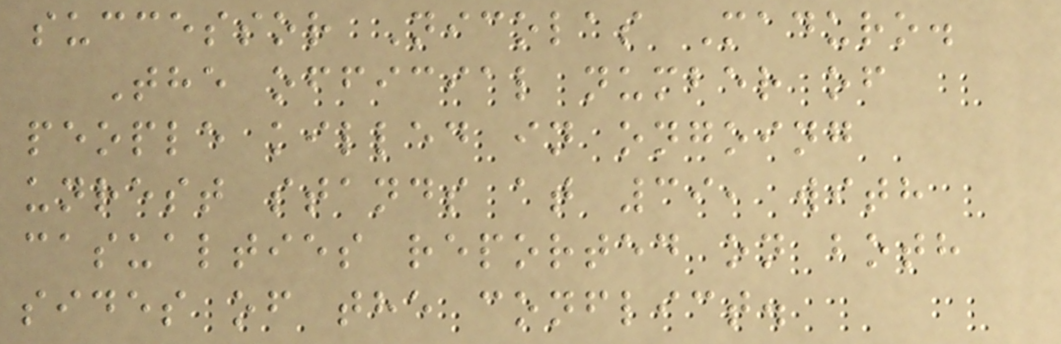successor Nicolas Maduro.
The official number of
people killed in ongoing
unrest stands at 39, with
casualties reported on both
sides of the conflict.
